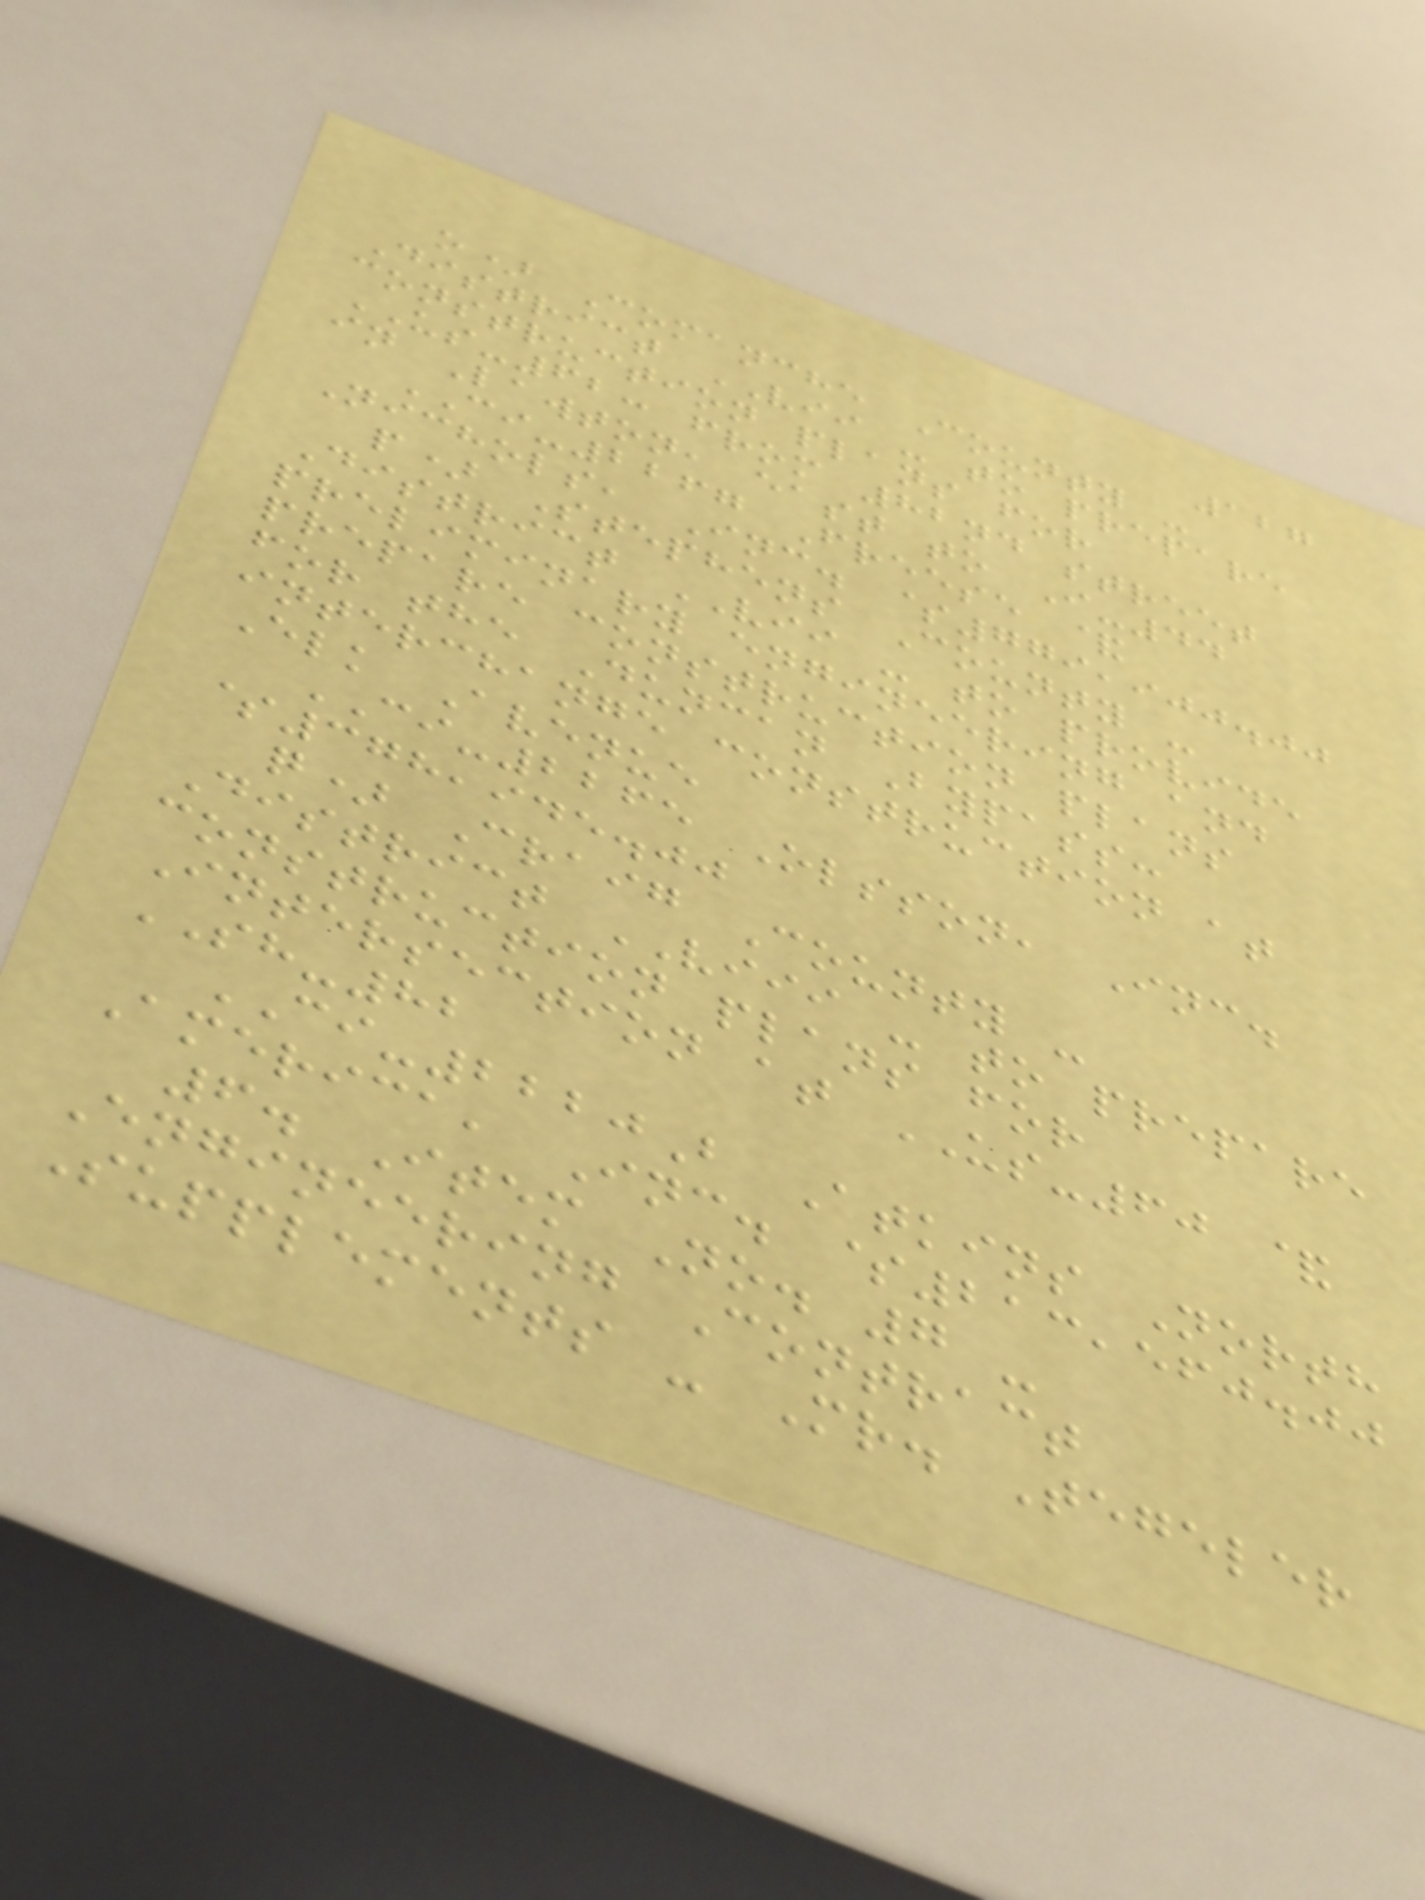127
o) Comanche County -
District VII - to prepare
construction plans for
US-62: from 82nd street
in Lawton, east to I-44
CI-2267 Freese &
Nichols, Inc. $779,900.00
p) Stephens County -
District VII - to provide
preliminary engineering and
prepare construction plans
for the Duncan Bypass:
interchange construction at
Elk Avenue
CI-2265 Olsson, Inc.
$378,945.00
q) Craig County -
District VIII - to prepare
construction plans for
Intersection at US-60 &
SH-82
CI-2220B Atkins North
America, Inc. $213,560.00
6. Item No. 7 -
Engineering Contract
Supplements - Mr. Tegeler
